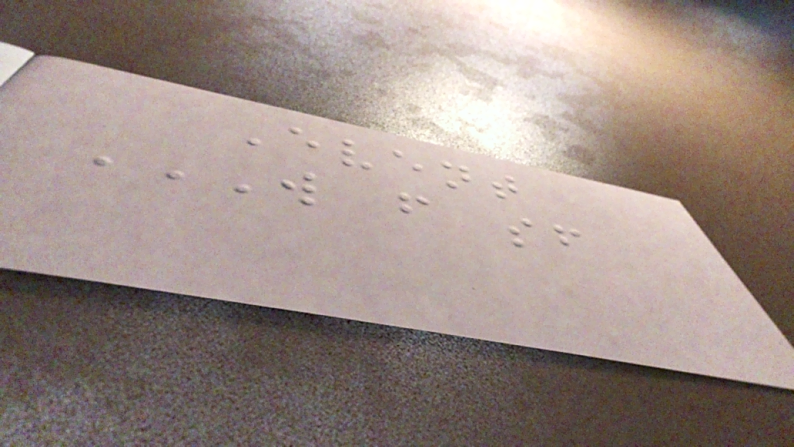Event
W F SF
